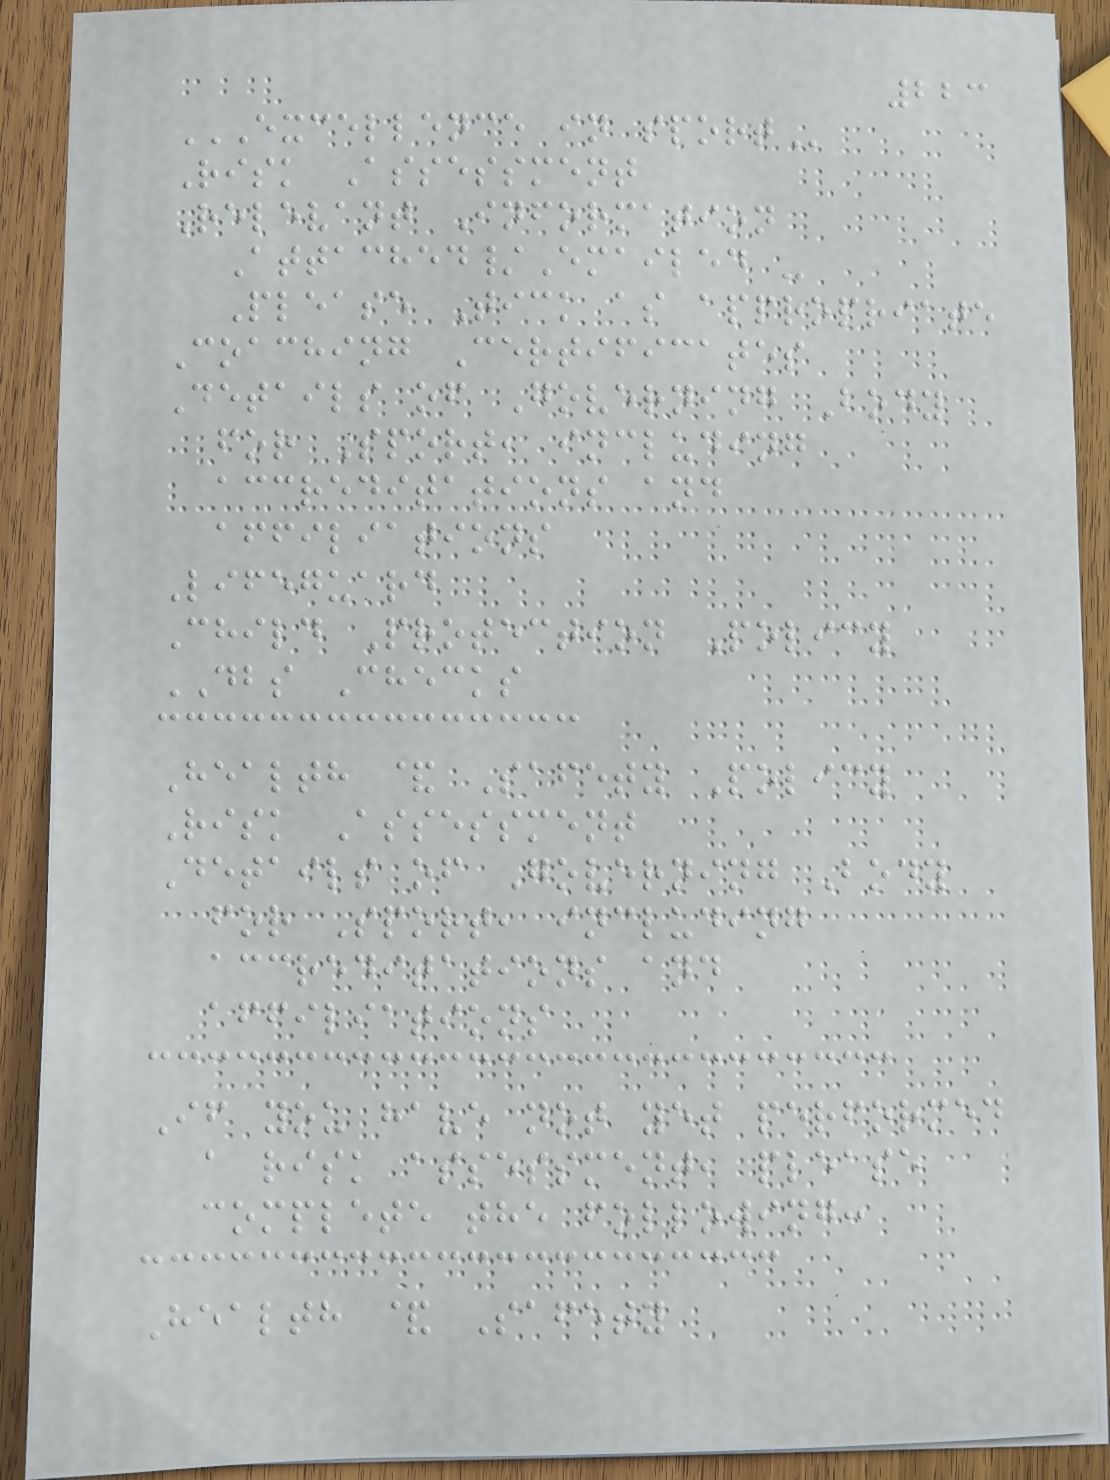223
EXCELLENCE IN SPORT
Risk Assessment
Relevant Information
Attached/Emailed -
Please Tick as appropriate
Coaching Certificates
Details of Governing Body
for Sport, including
accreditations and
affiliations
Lifeguard
Child Protection Policy
DBS Checks
Health & Safety Policy
Risk Assessment
Details of Governing Body
for Sport, including
accreditations and
affiliations
If you have not yet performed
a risk assessment, please
complete the following:
Health & Safety
